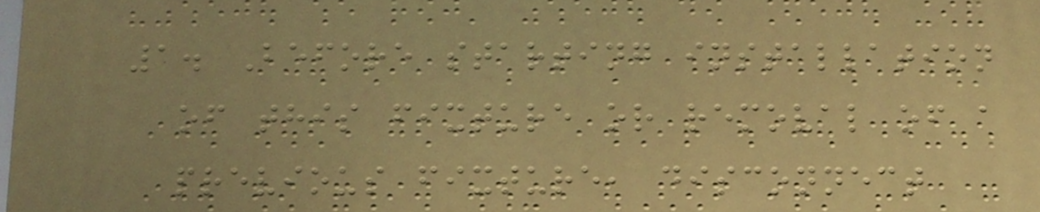1. Before starting installation
of this fixture or removal of a
previous fixture, disconnect
